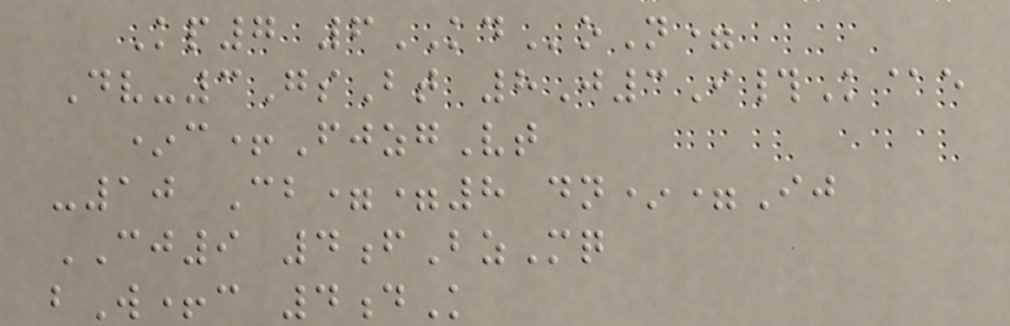Kp7 6KDoN=
Dv-3GsBt 8J3I#K@e
*c+FjzgVt
-10 Cb==8 dn*=Ij
CJ9 4fBzMq
bW+c 4dK
